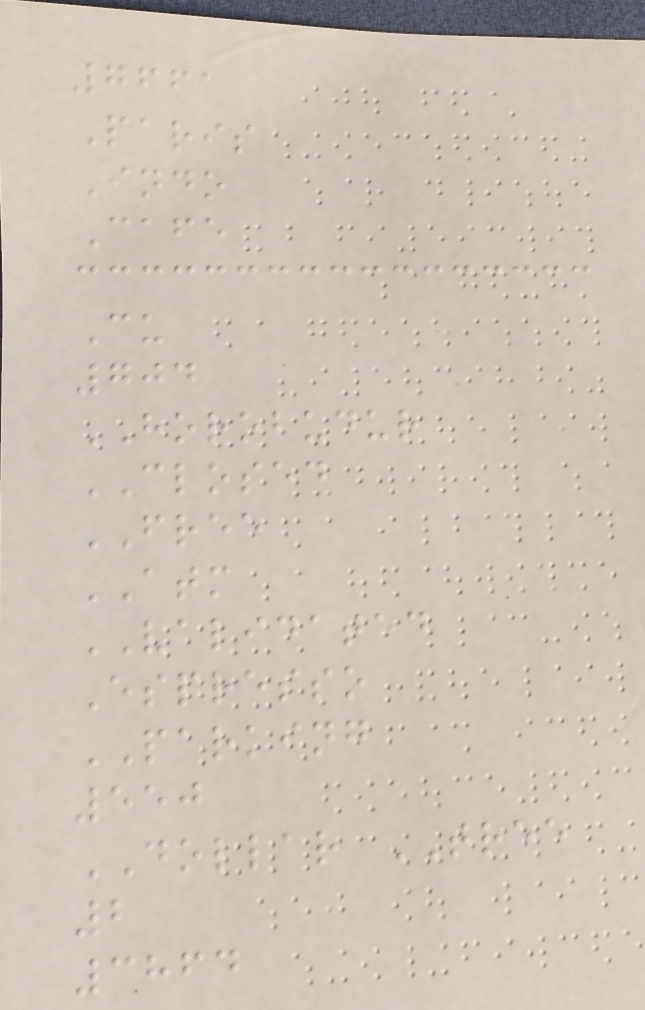7661
Paris
Indo
Cafe
Cu
704
HOROBUDUR
CLOSED
FREE
ATM
VALIDATED
Espresso
PARKING
550
DOLLAR TREE
2
3864
